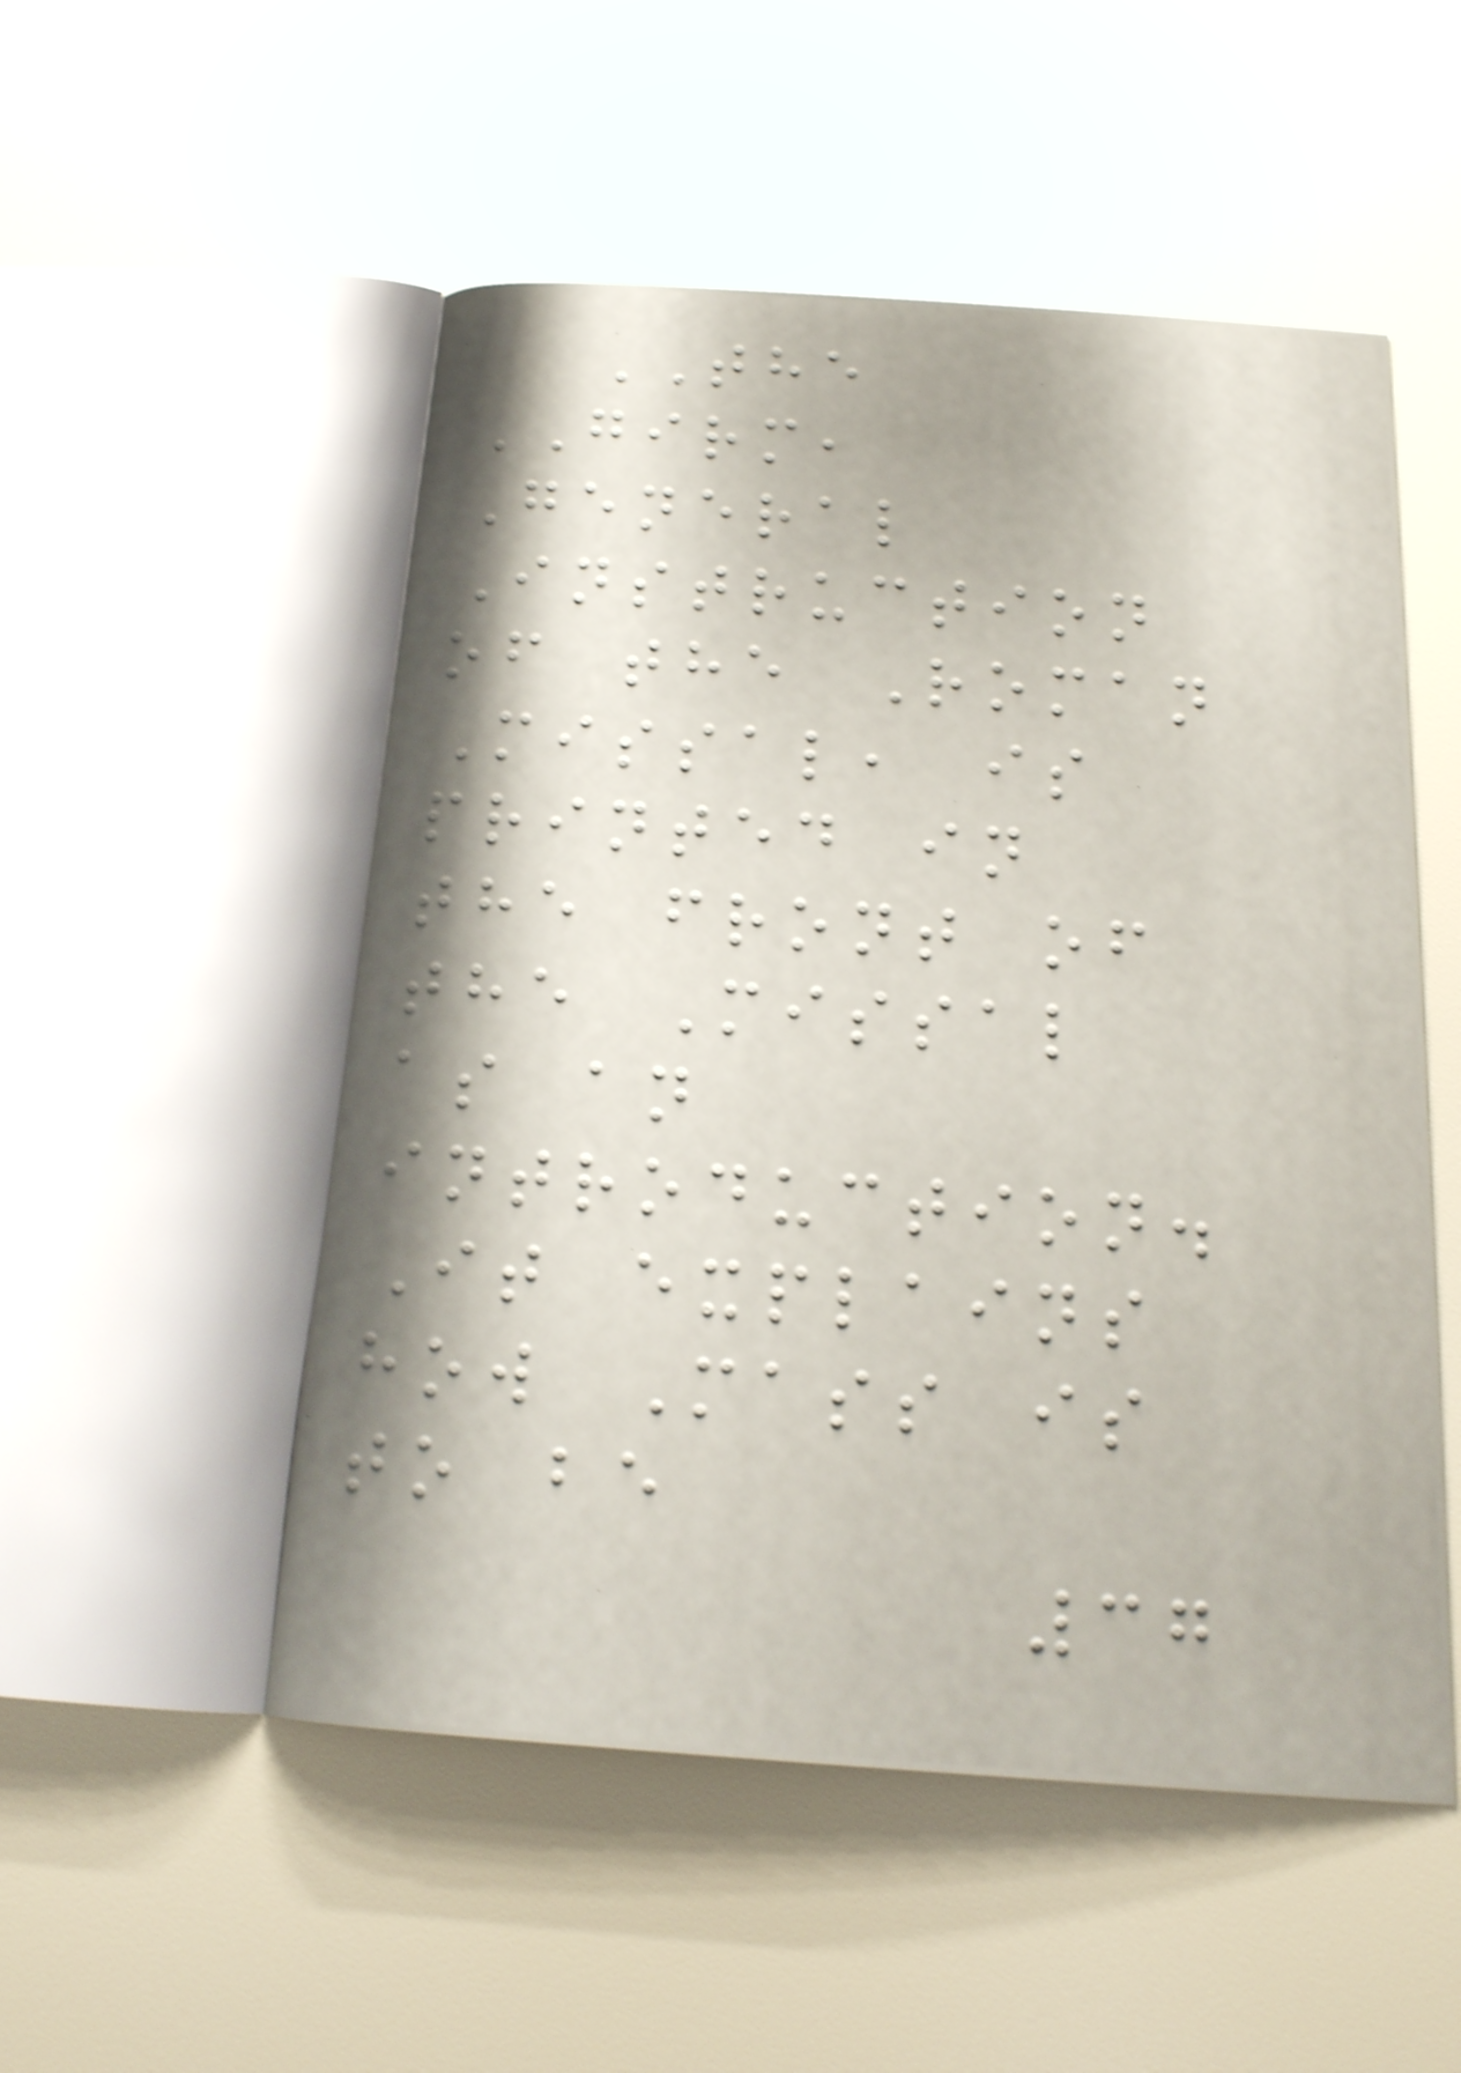THE
GIRM,
General
Instruction
of the Roman
Missal, is
printed in
the front of
the Missal
as an
introduction.
It explains
how Mass is
to be
37
